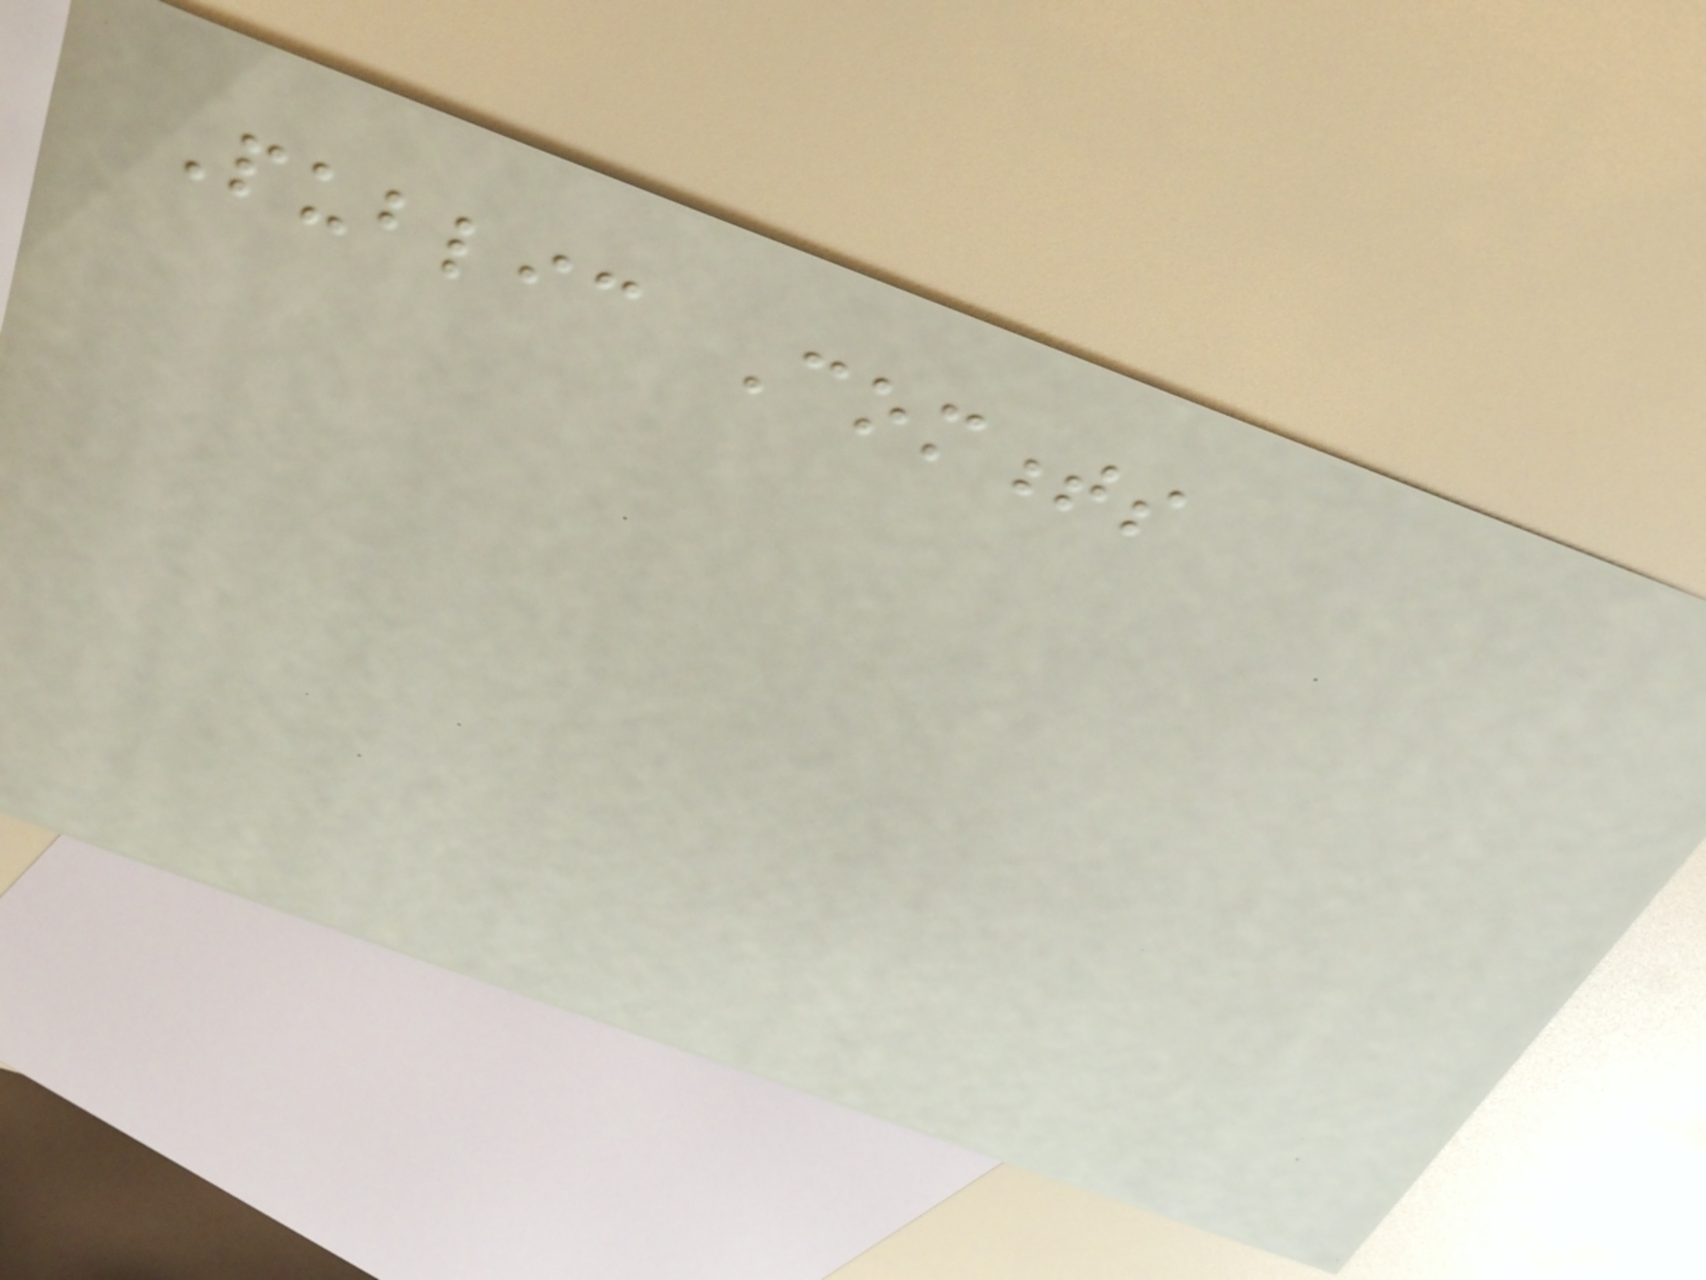Public Comments
